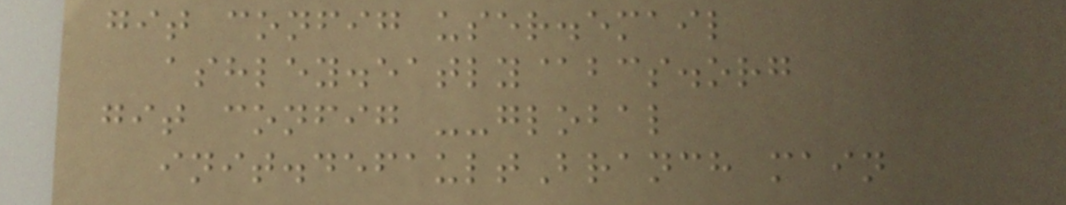git config user.email
ashley.eatly@bcs.org
git config --global
init.defaultBranch main
